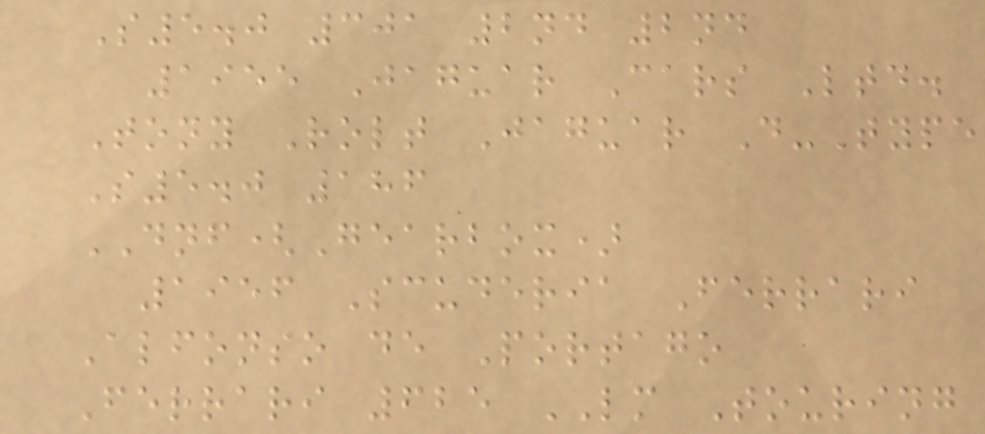S5.0 301 2nd 2nd
1955 Jaguar Cars Ltd.
Tony Rolt Jaguar D-Type
S5.0 186
DNF(Gearbox)
1956 Scuderia Ferrari
Alfonso de Portago
Ferrari 625 LM Touring
